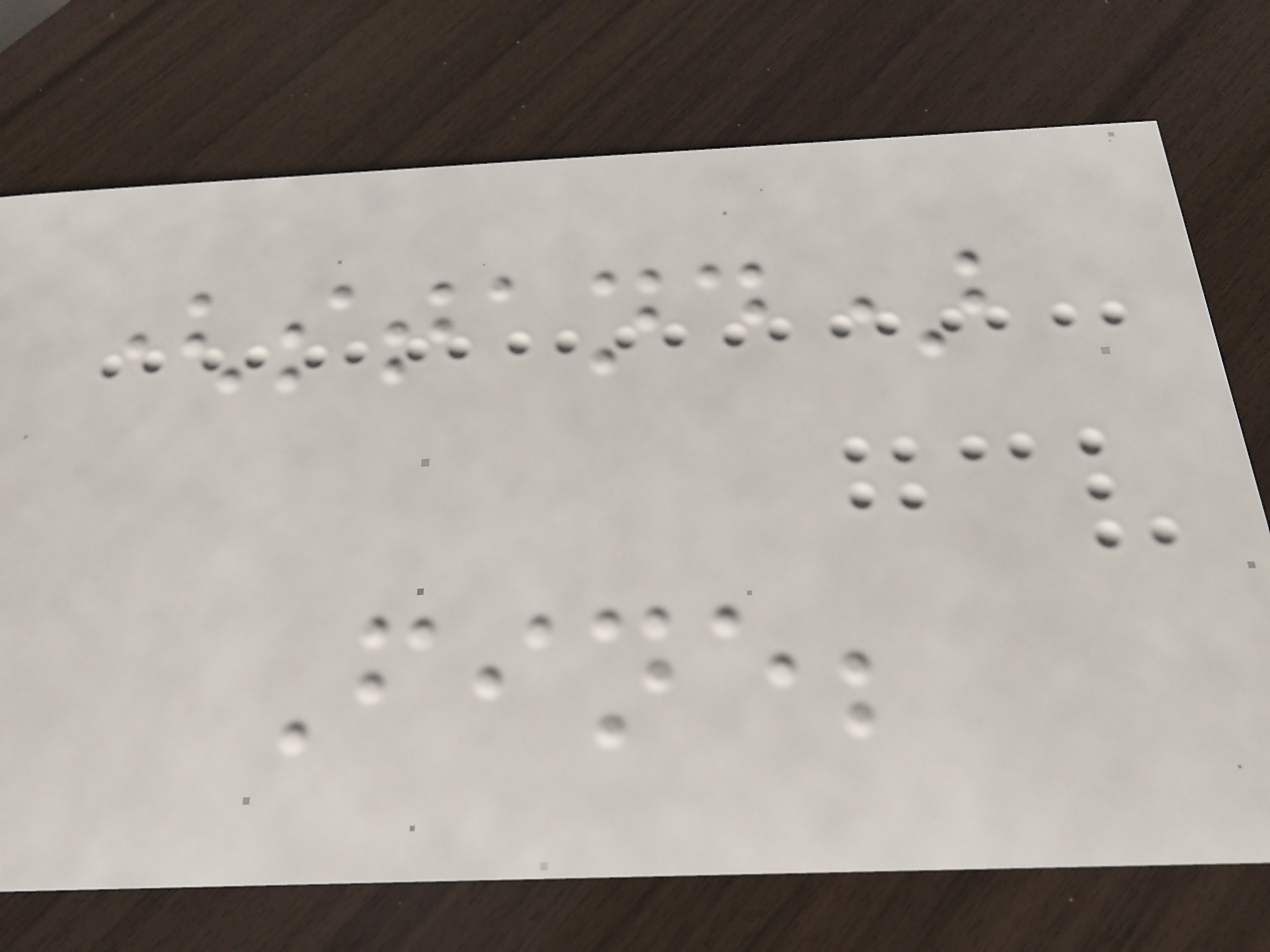(stand)
Fine;
